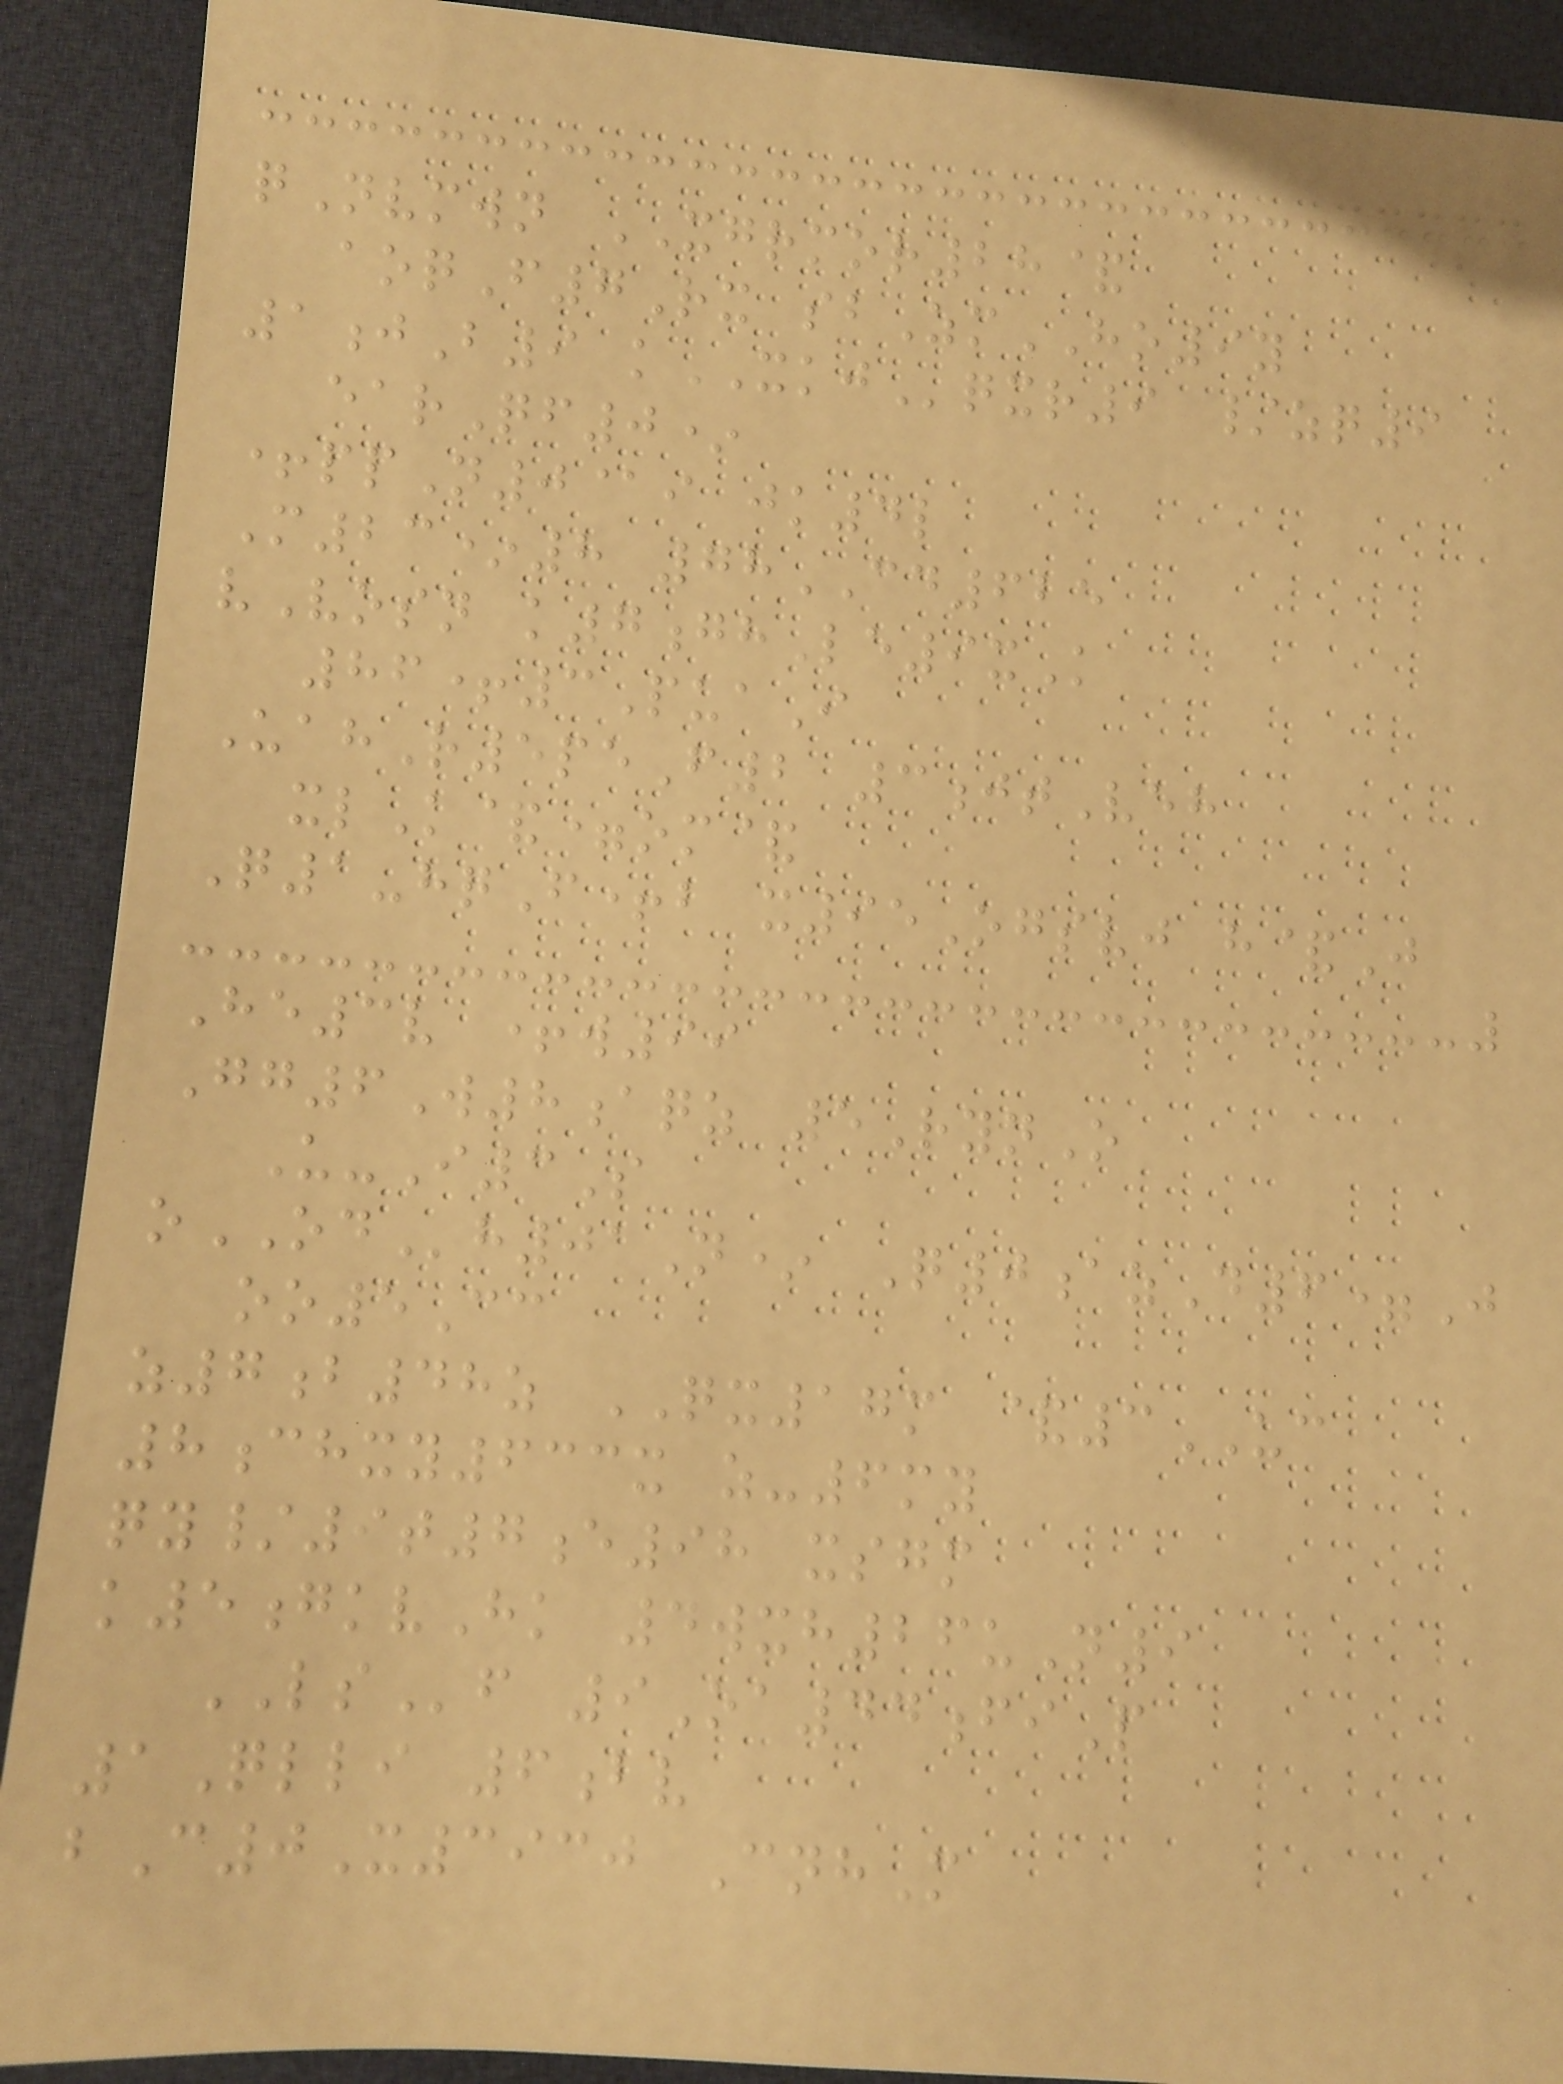qNvmwn XGRMOR28&
aoqF7Rx sbZmHO9y
1jB9 kXKJqxr9 /zq9
earQf0*
+ppN0@i jk4l
M23*8 78CD625
vVosn k7ghLe9xK
86+3PuaI
UahR5peF2 3jtVeh
xlK&=om&
Q1-hqF+b x95Ogsvj h&J
He3v +w99
Gg6W8aqz 5RynO
U-I3S
oODh01N* Q0azD6=J
oo5Cc
z7b48z QX17m &3UC
8chxy633x z-6my
qy/9t7e98 xsgm
k5gkvHk 4wxh26uN9
LSf 9Oa44fiP
1Qlli 6bv
bC0X3930 CnhM
